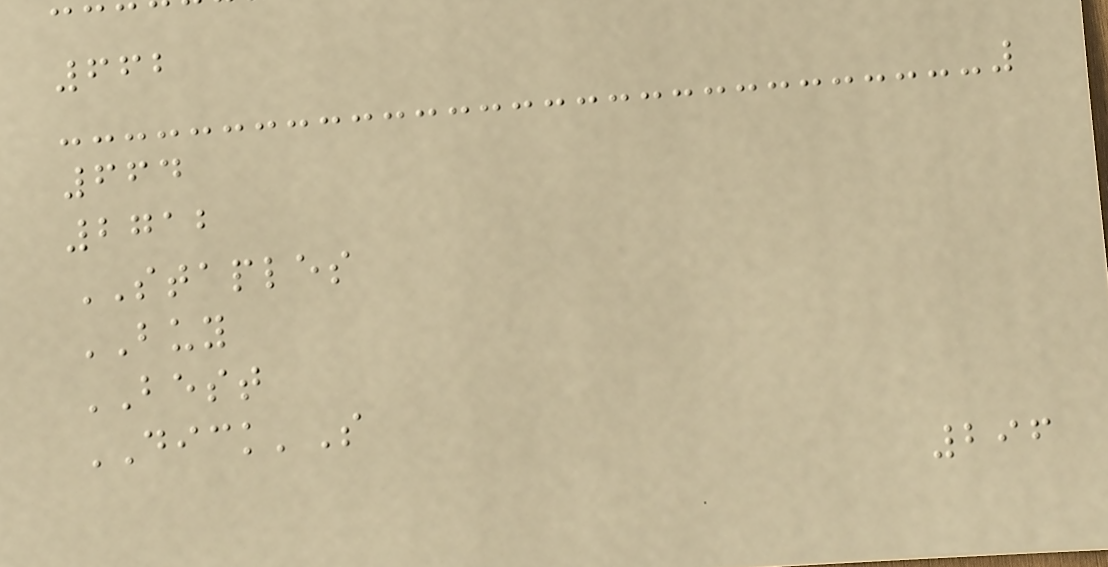662
664
2712
STAPLES
BUY
BEST
DICK'S
296
